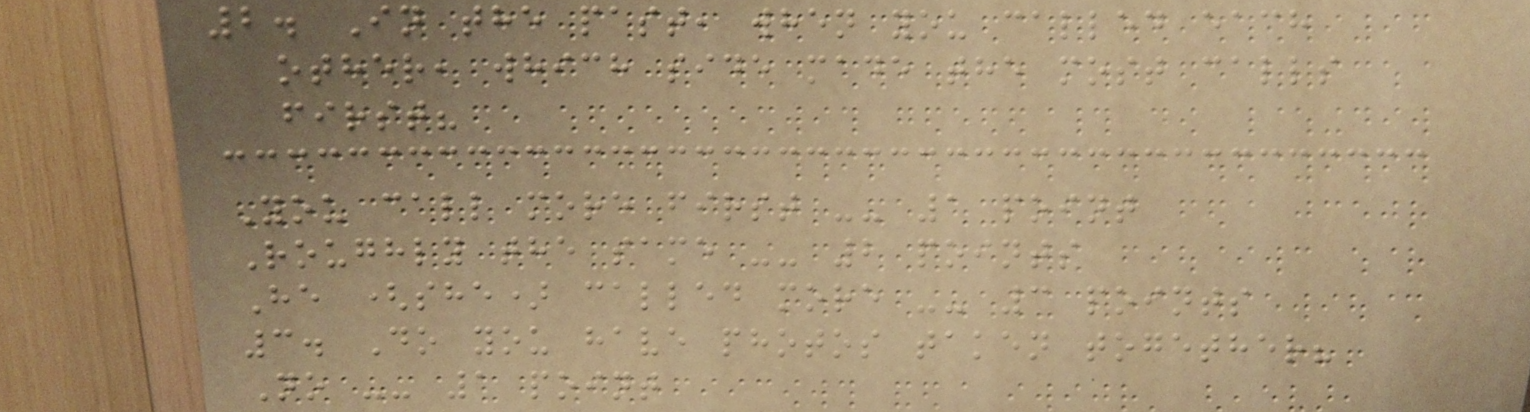2. In the past, when you called each
other, which side made the most calls
first?
You call more first -- 1 point
Roughly the same -- 2 points
He (she) called more -- 3 points
3. Do you have photos taken together?
No -- 1 point
